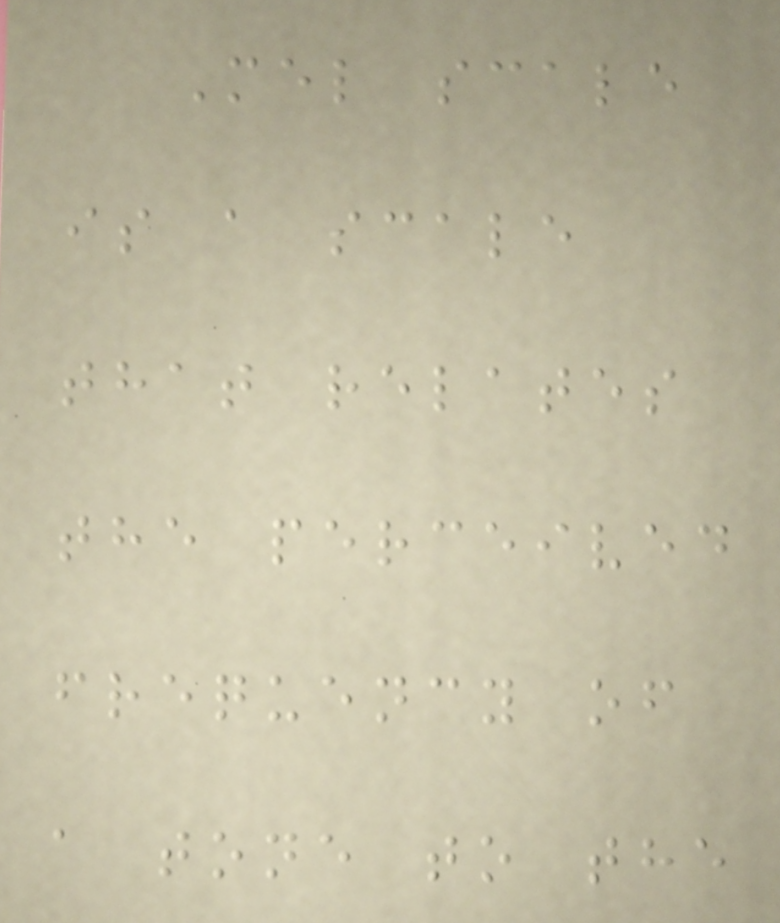Mel scale
is a scale
that relates
the perceived
frequency of
a tone to the
